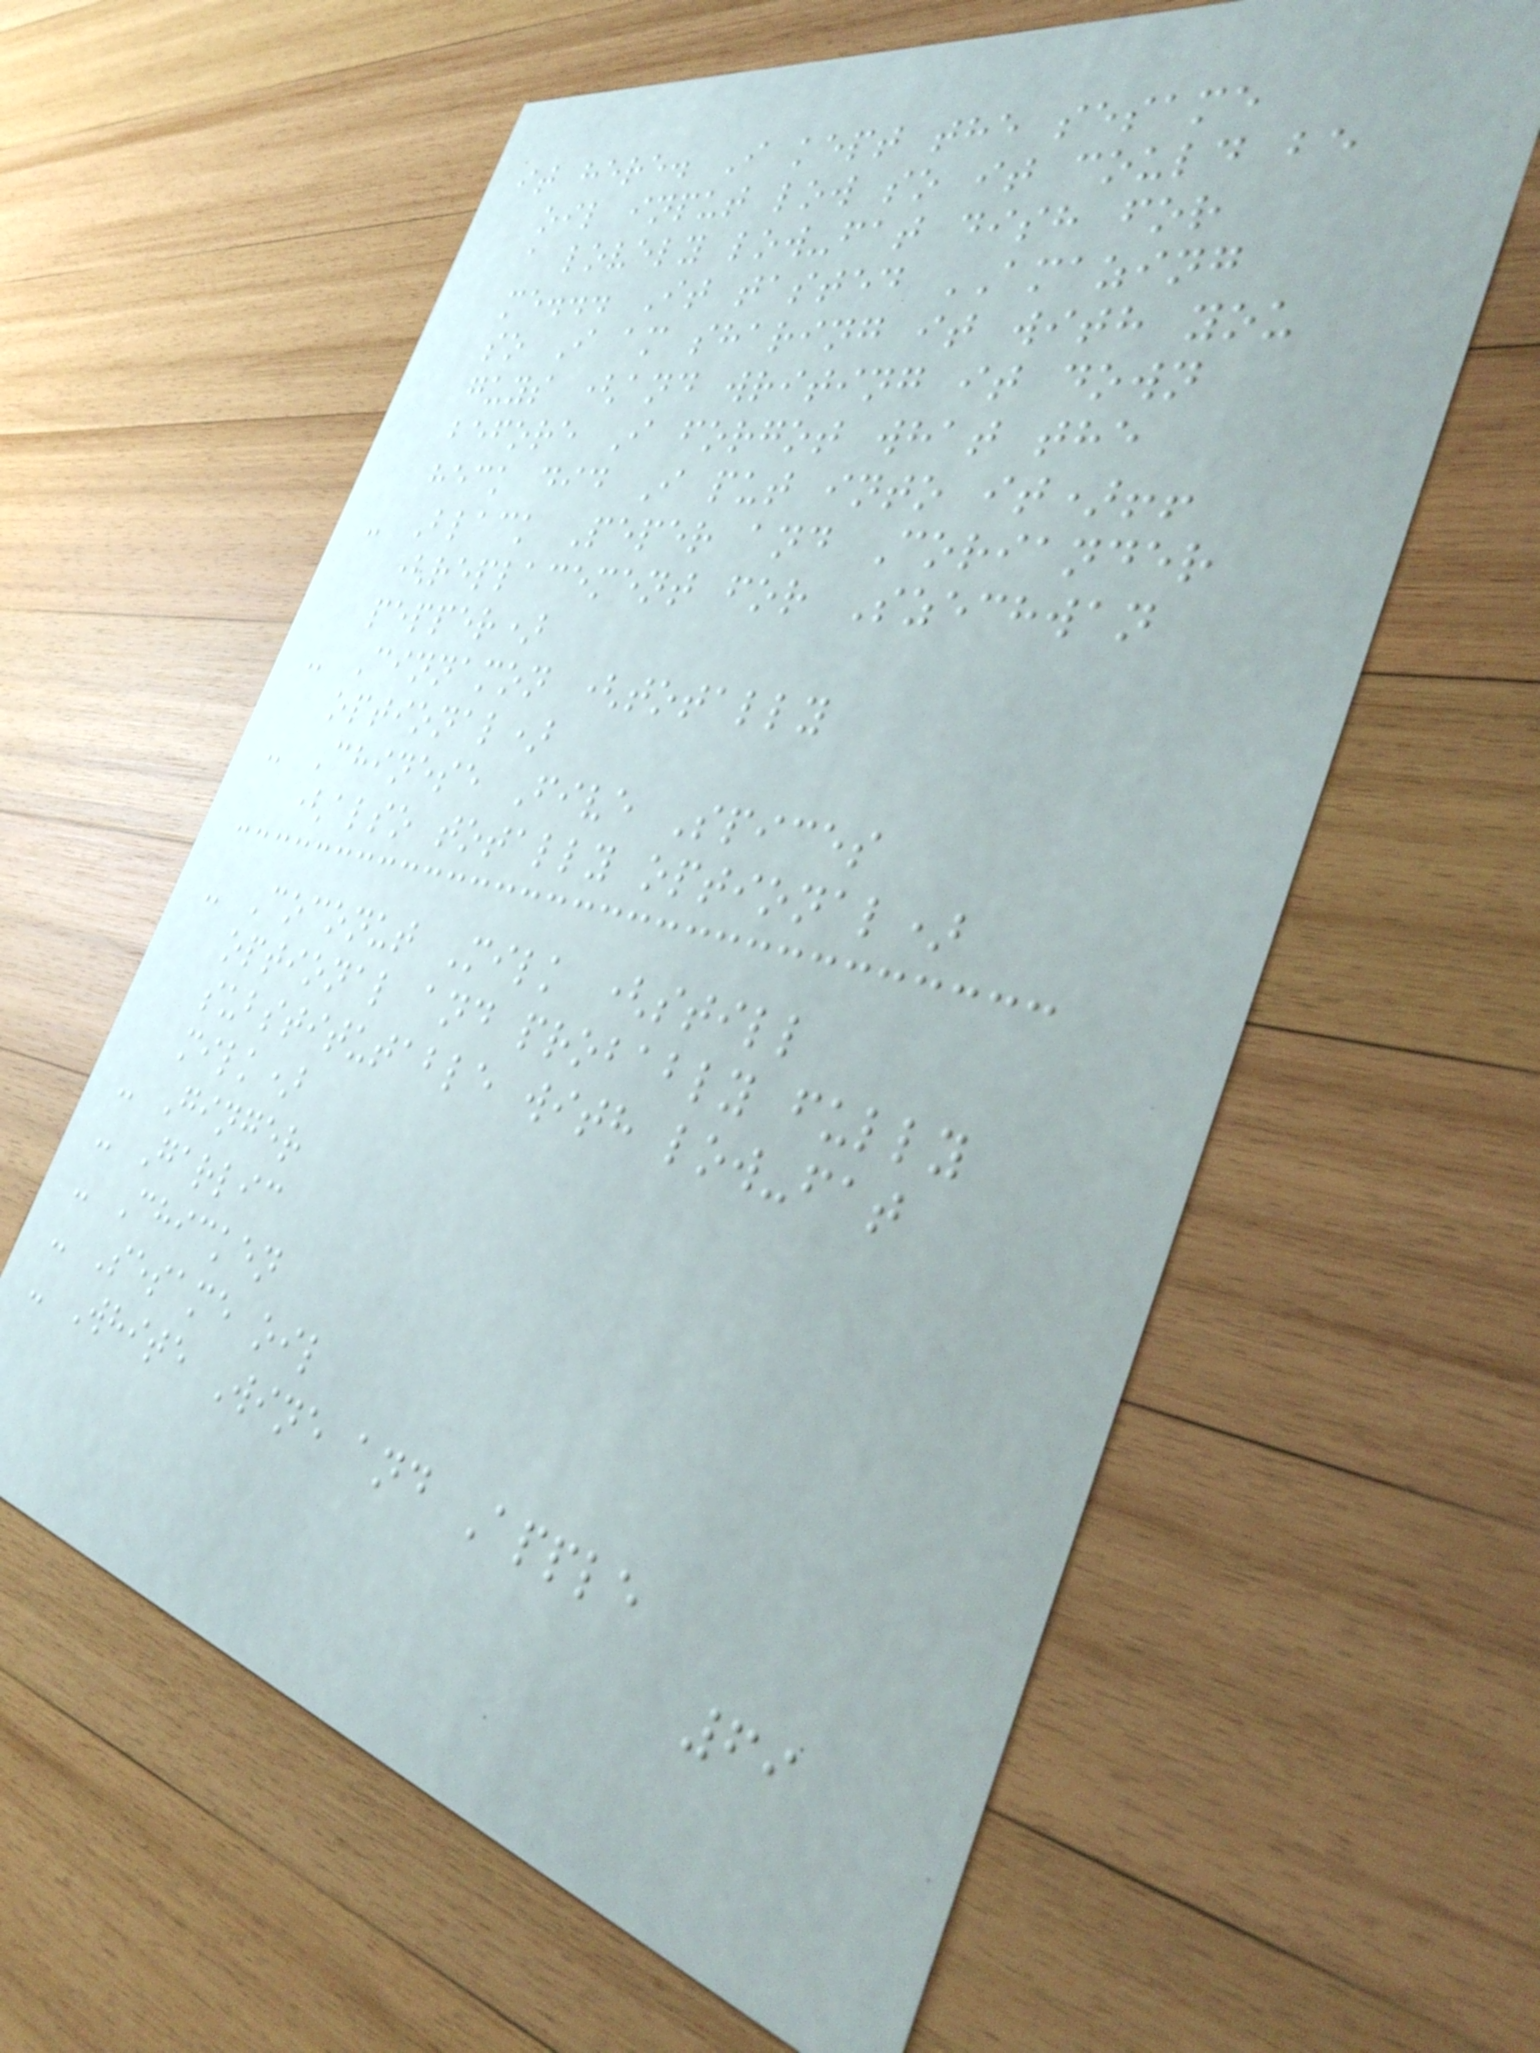it here. I kept the sesame
oil input low so it could be
a lovely low-fat dish for
me... It tasted AMAZING
so I am sharing it with you
guys (and writing it down
before I forgot what the
heck did I put into it)!!
- Black Peper and Coriander
(replacement for Szechwan
pepper)
- Cinnamon (totally
optional)
- Chinese Five Spices
(also totally optional)
- Coconut Milk (still
optional and probably fully
substitutable with low-fat
milk)
- Ginger
- Garlic
- Chicken
- Sesame oil
- White Wine and Apple
69
